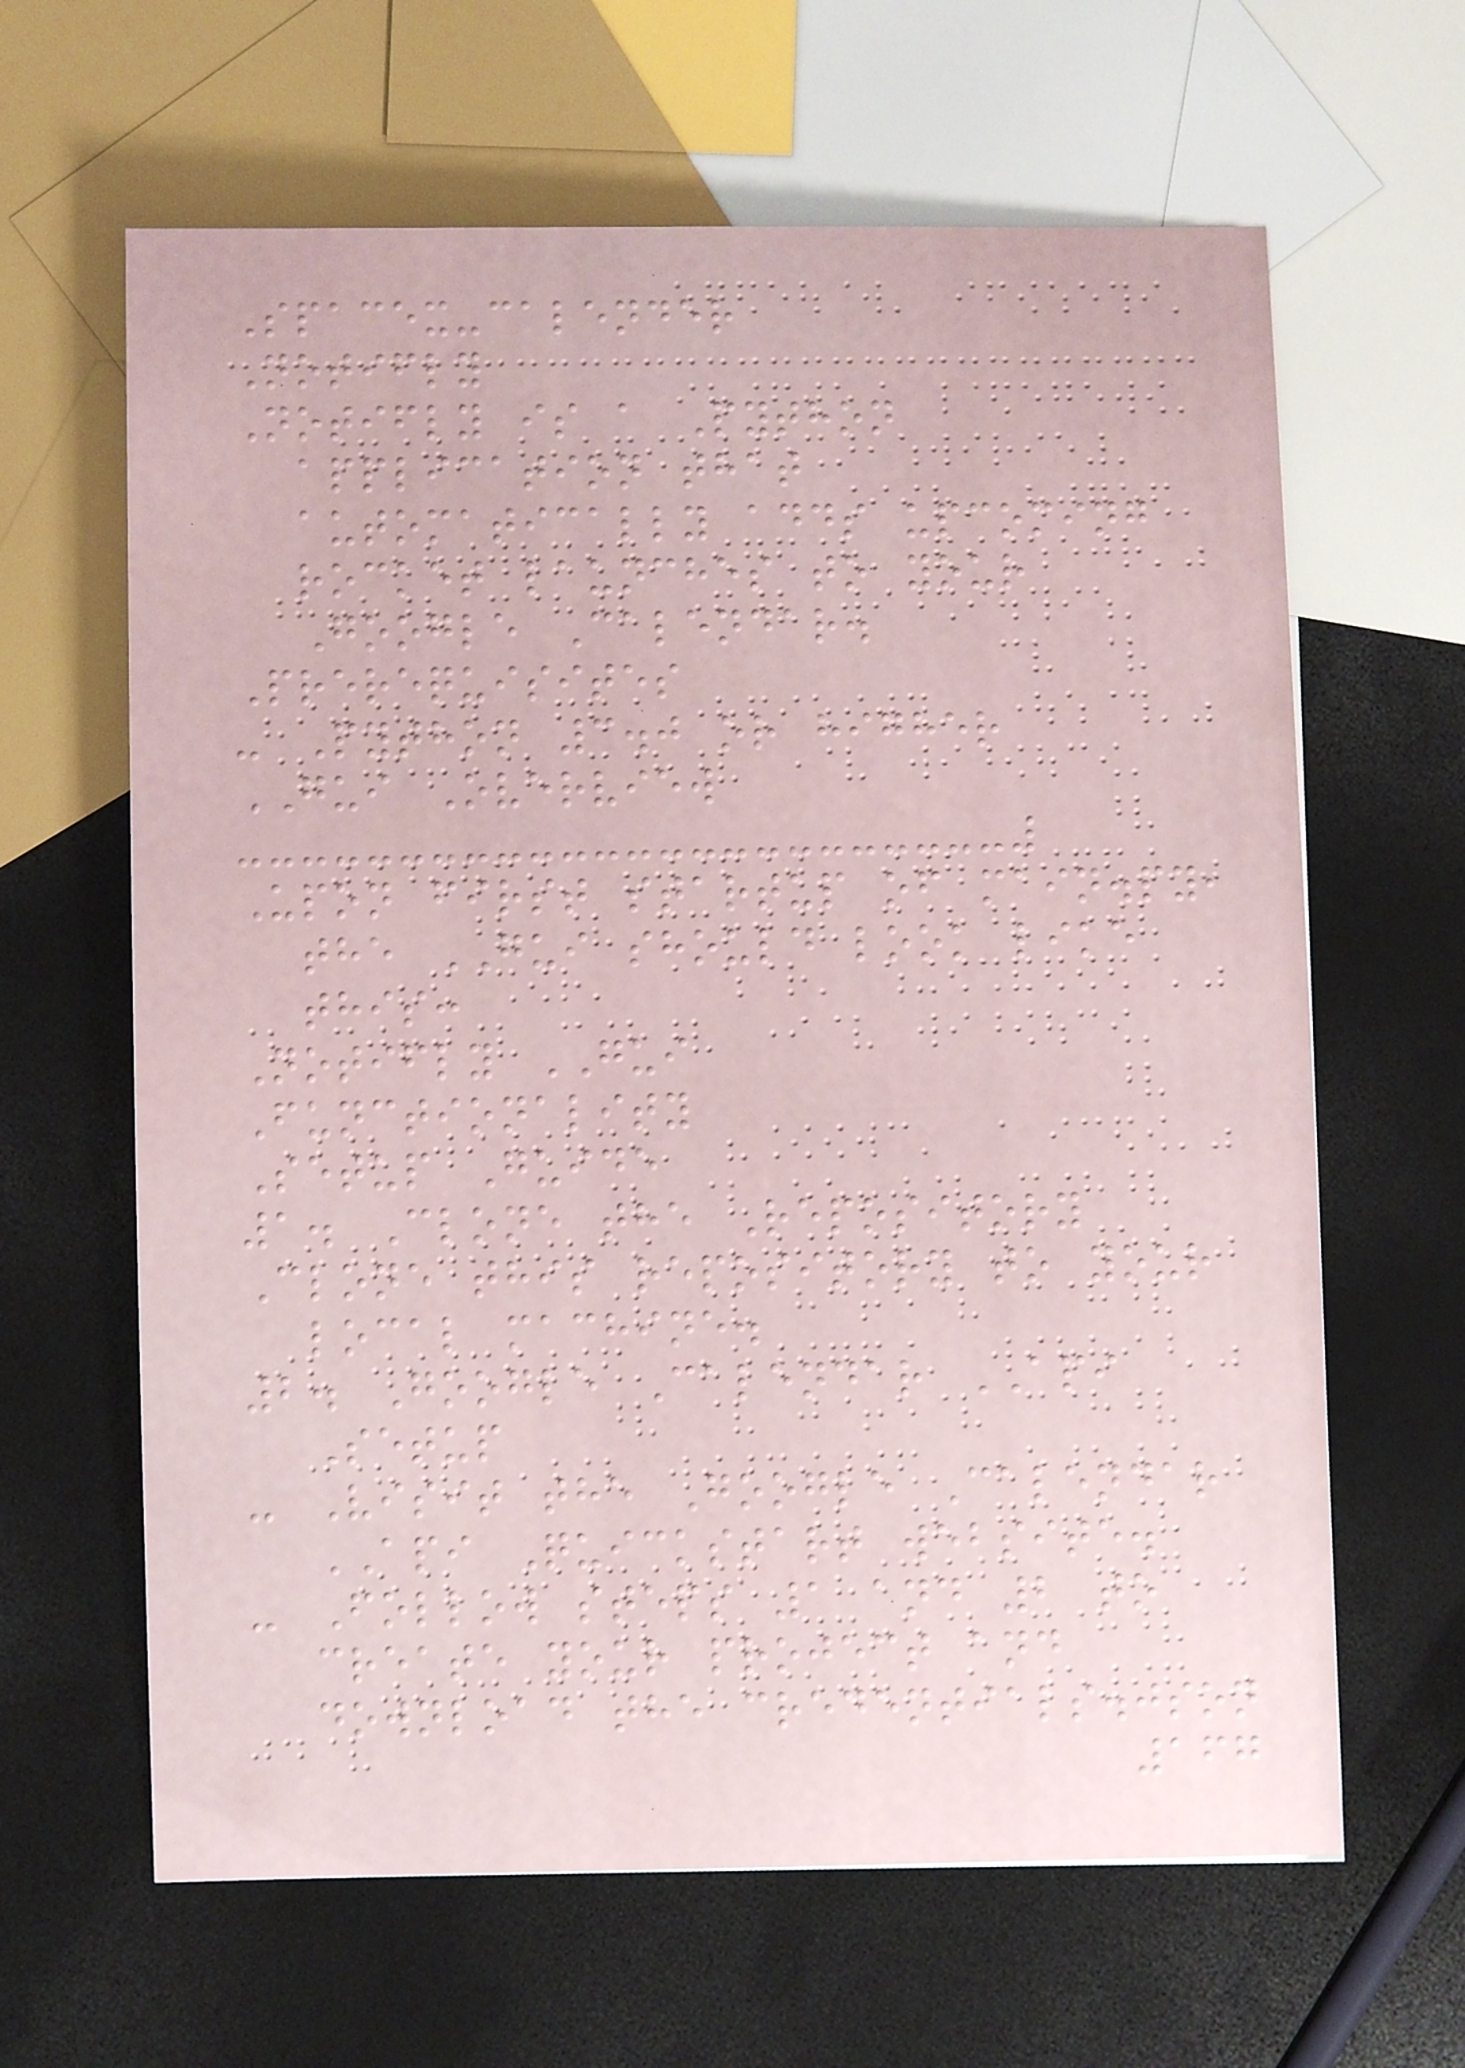Spacex-calender
Notifly
Notifly is a Python
application that
automatically adds upcoming
rocket launches to your
Google Calendar.
Prerequisites
- Python 3.0 or higher
GUI Overview
Upon first startup of main.py,
the GUI should look like
this:
Notifly GUI
Functionality
Setup Guide
1. Clone the Repository
Clone this repository to your
local machine.
2. Google Calendar API
Setup
- Visit the Google Calendar
API Quickstart website.
- Follow steps 1 and 2 to
create your project and
download the credentials.json
167
